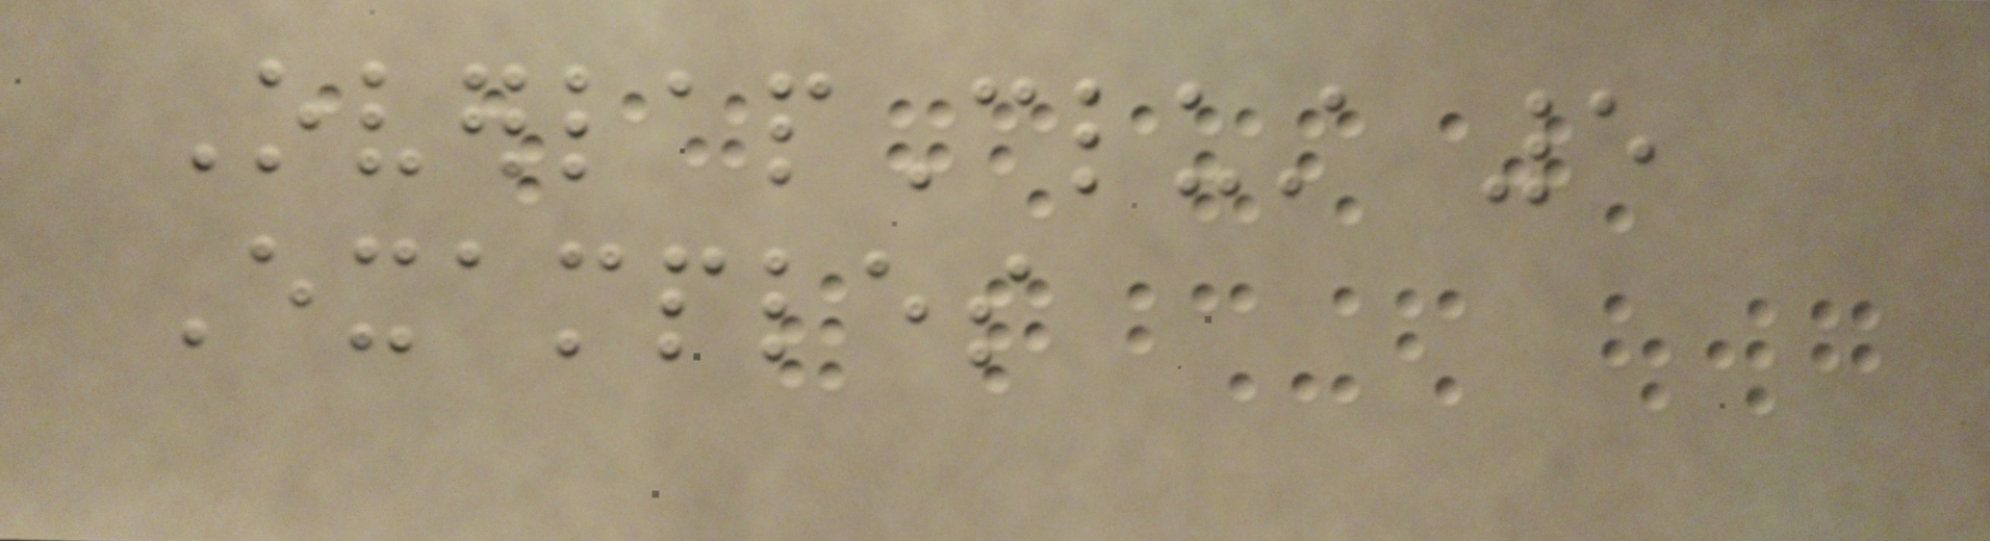OverlapClust 5
Examples
